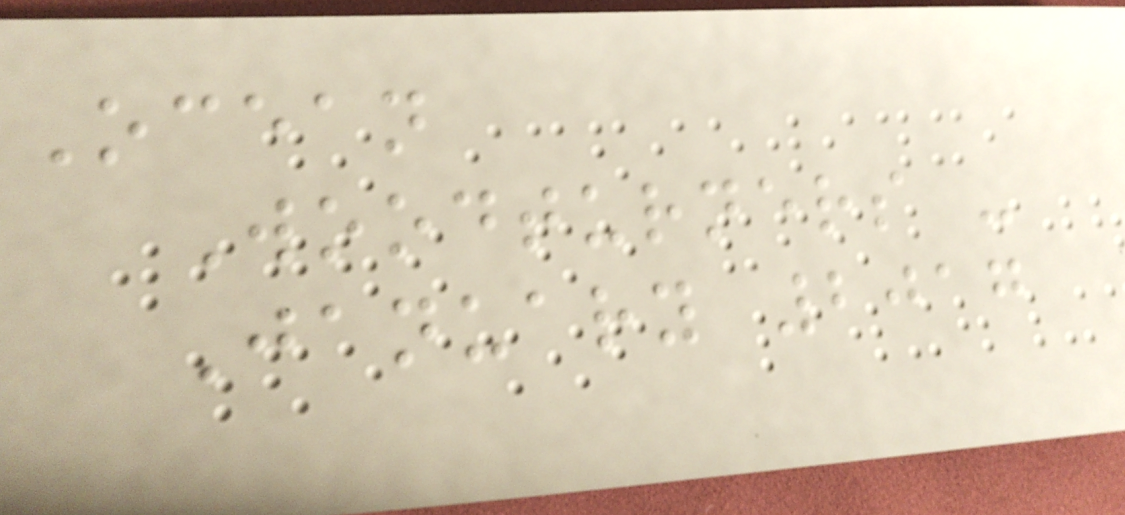Ocean
Woodturners -
January 2017
